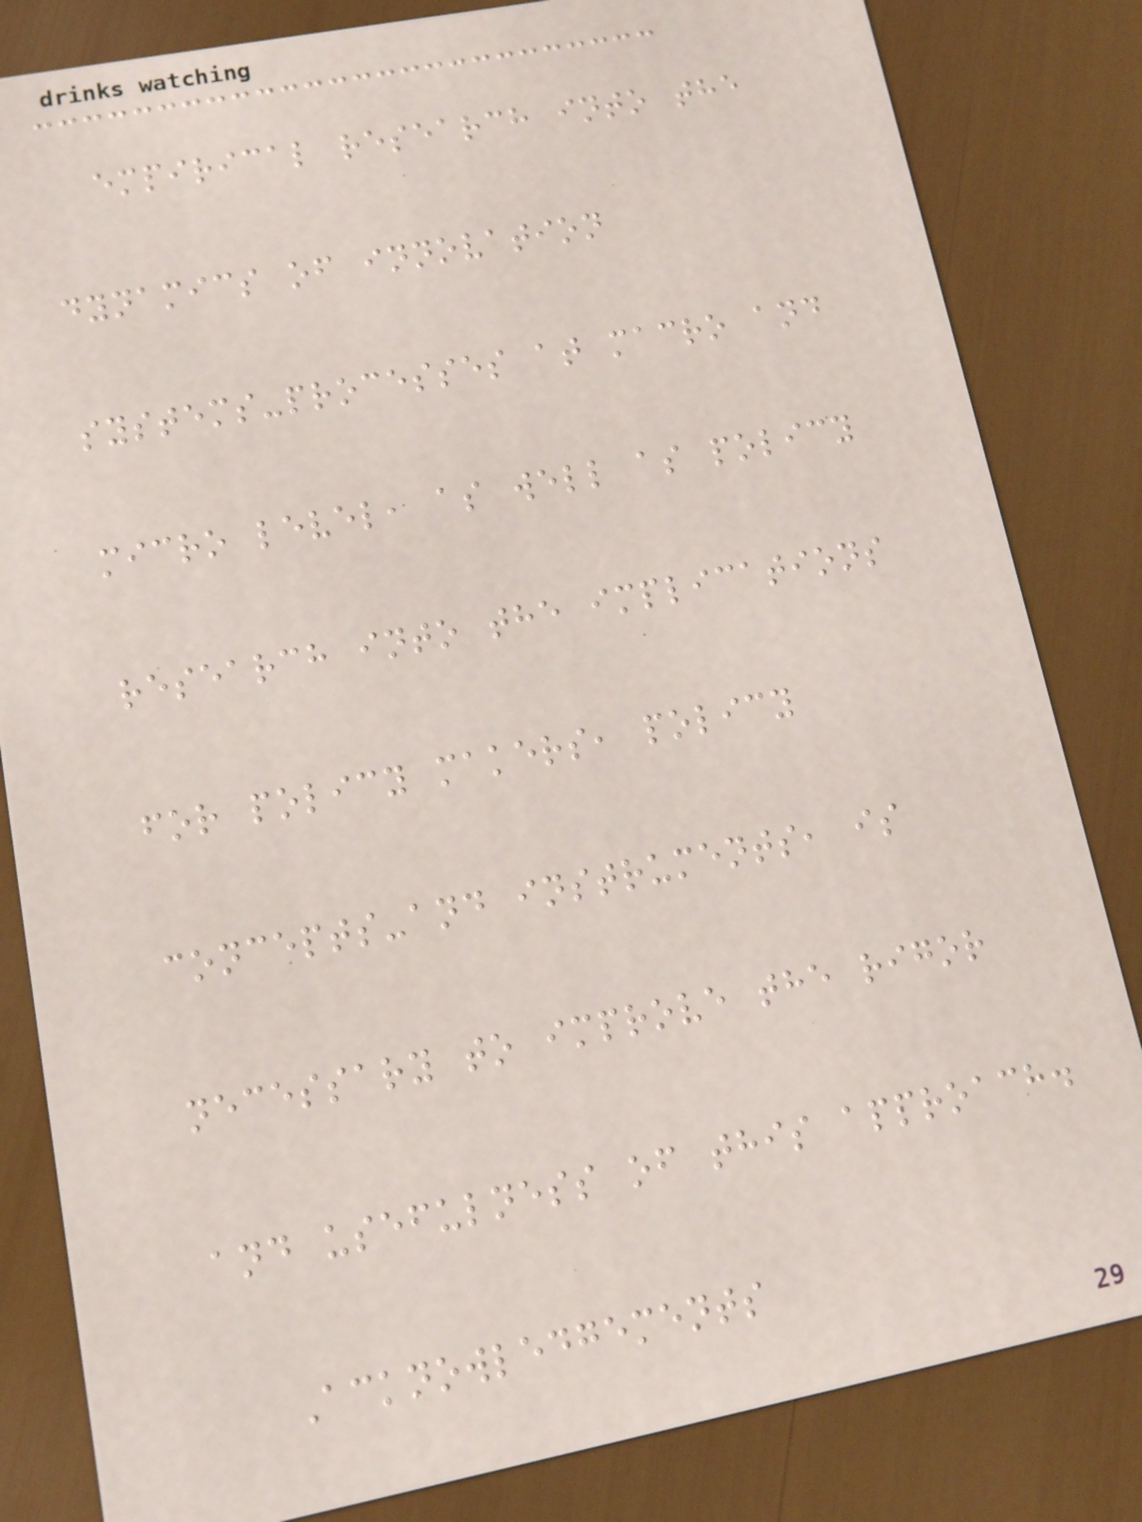empirical research into the
dynamics of innovation
systems-processes at macro and
micro level, as well as policy
research into the implications
for policy makers, policy
concepts-and instruments, is
necessary to improve the rigor
and usefulness of this approach.
Acknowledgements
